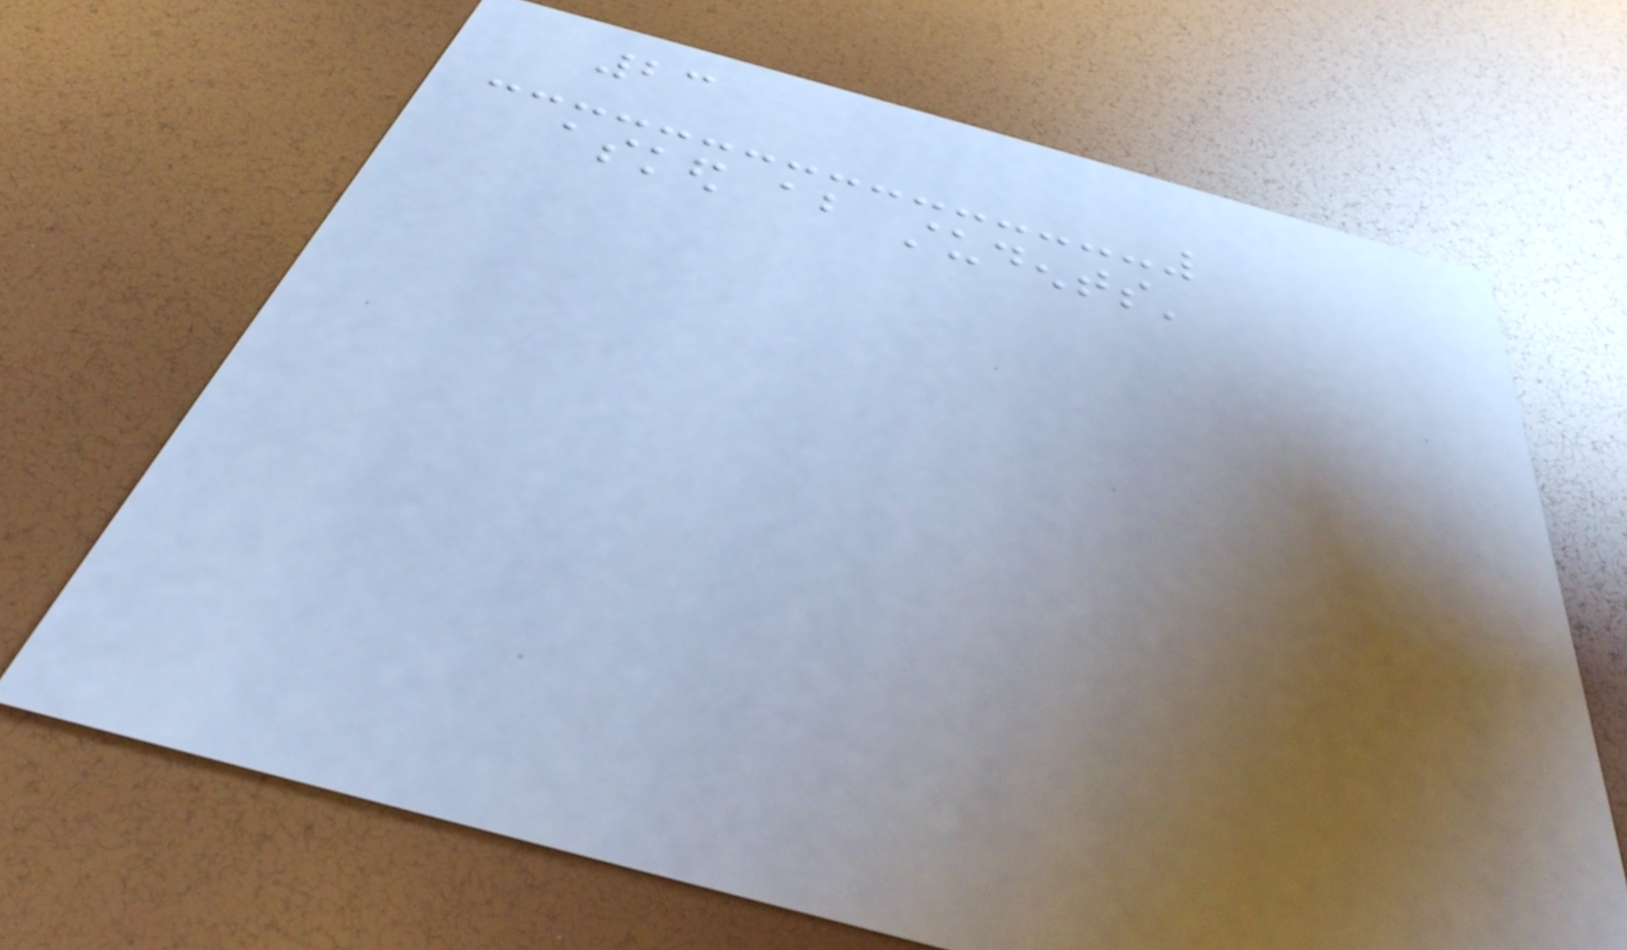23
asked about students'
